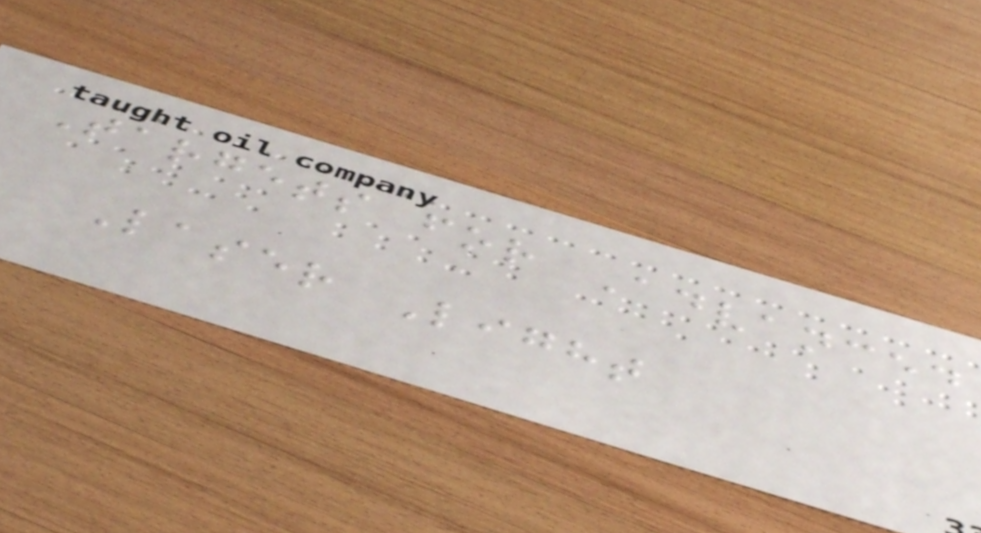Targets for Advanced
Laser Light
